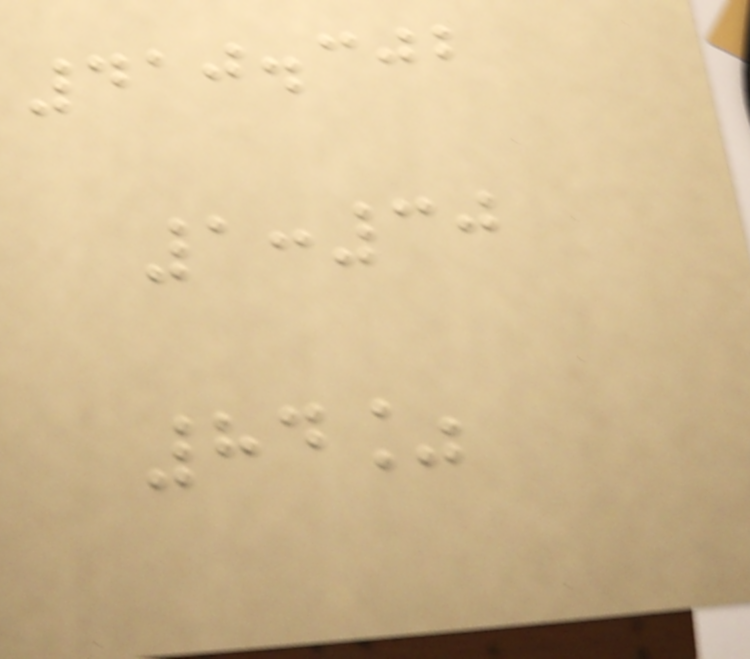410.302
1:30
84%
